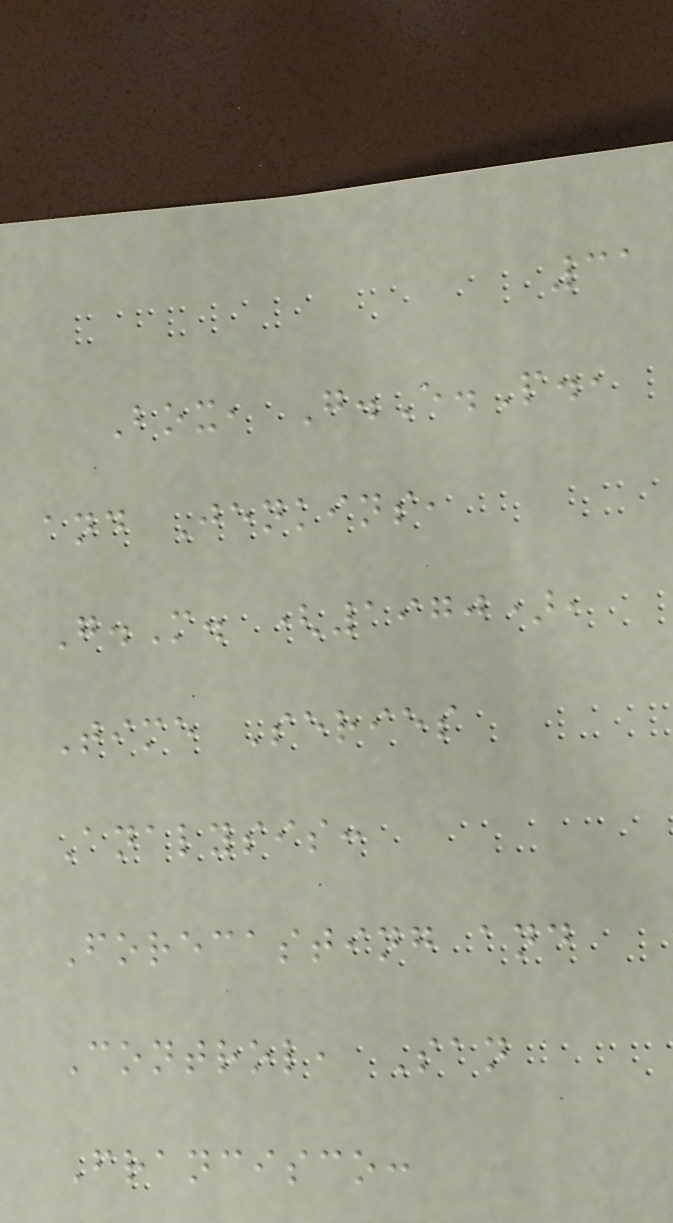31
Box, G.E.P.,
and Jenkins,
G.M. (1970),
Time Series
Analysis:
Forecasting and
Control, San
Francisco:
